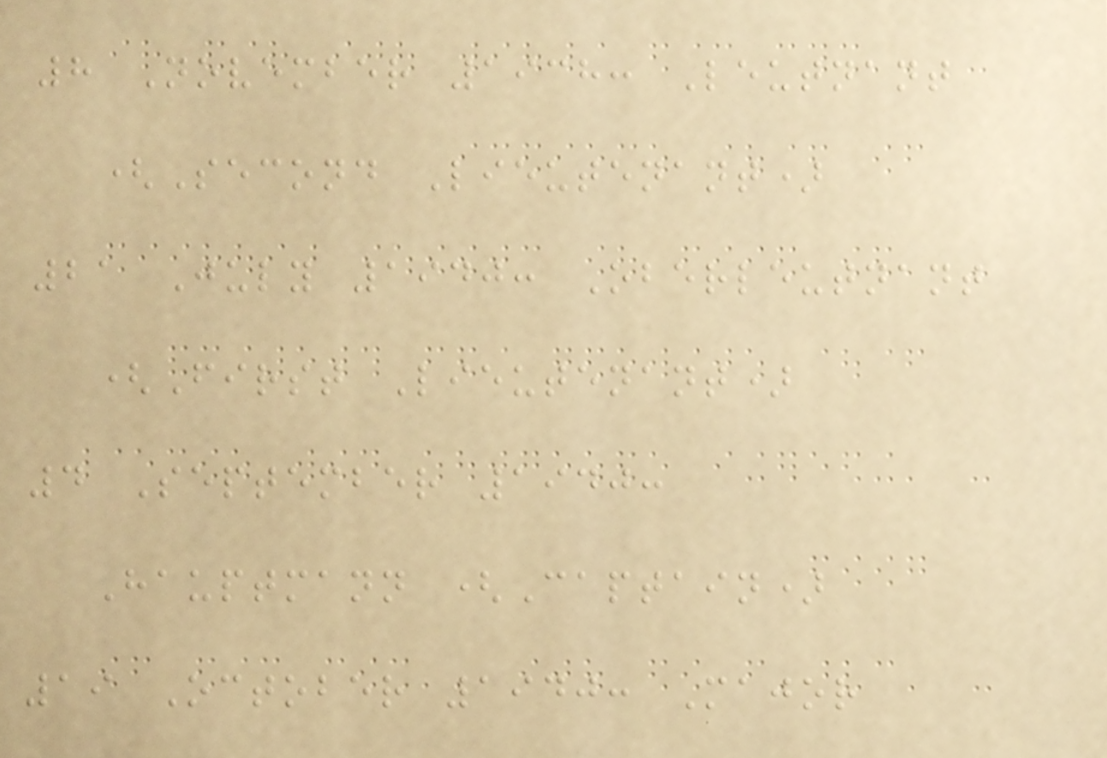8 November 1938: Leutnant
(Second Lieutenant)
21 July 1940: Oberleutnant
(First Lieutenant)
4 September 1940:
Hauptmann (Captain)
19 October 1940: Major
